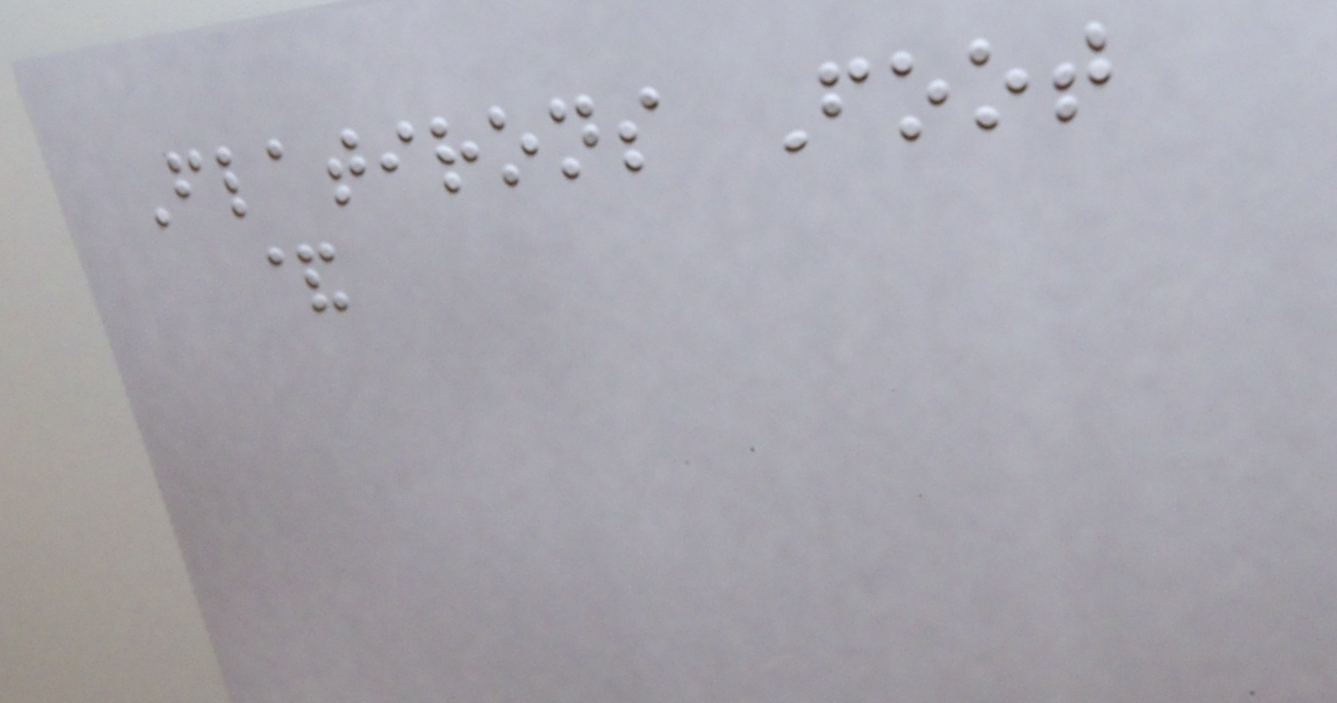Flatirons Foot
&
